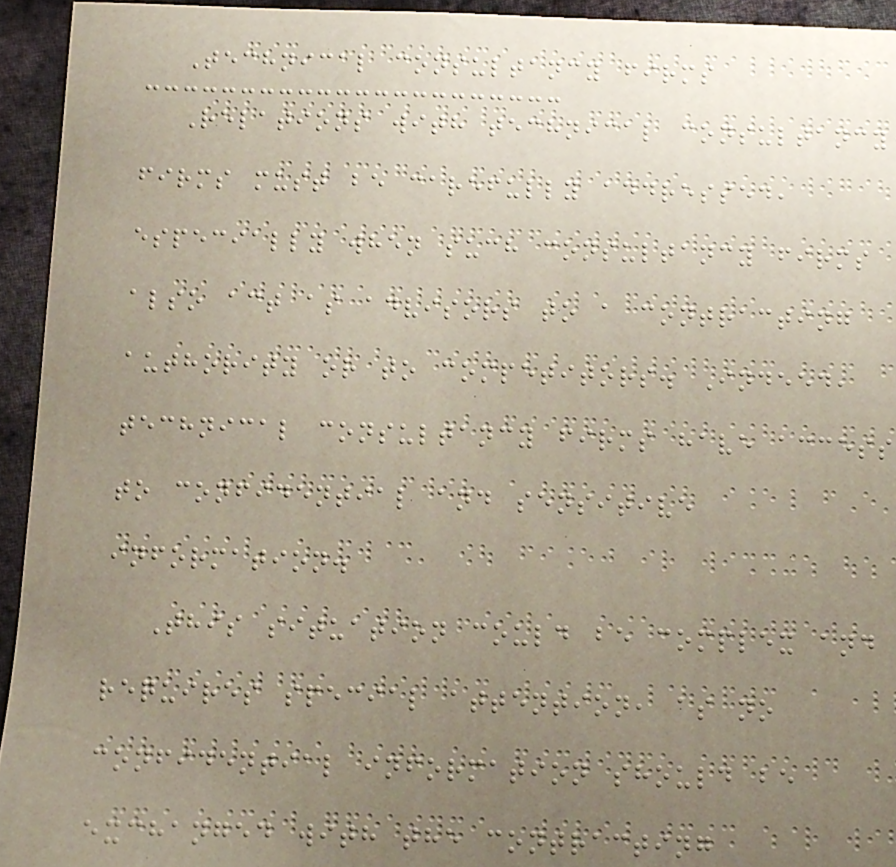Technical consultancy firms
Relations with technical consultancy
firms must be carefully addressed,
especially when such consultancy firms
also act as advisors to a contracting
authority or to competitors. Indeed,
technical consultancy firms have access
to confidential and sensitive
information.
This situation could be complex and
requires special attention, as no
confidential information should be
exchanged with the contracting
